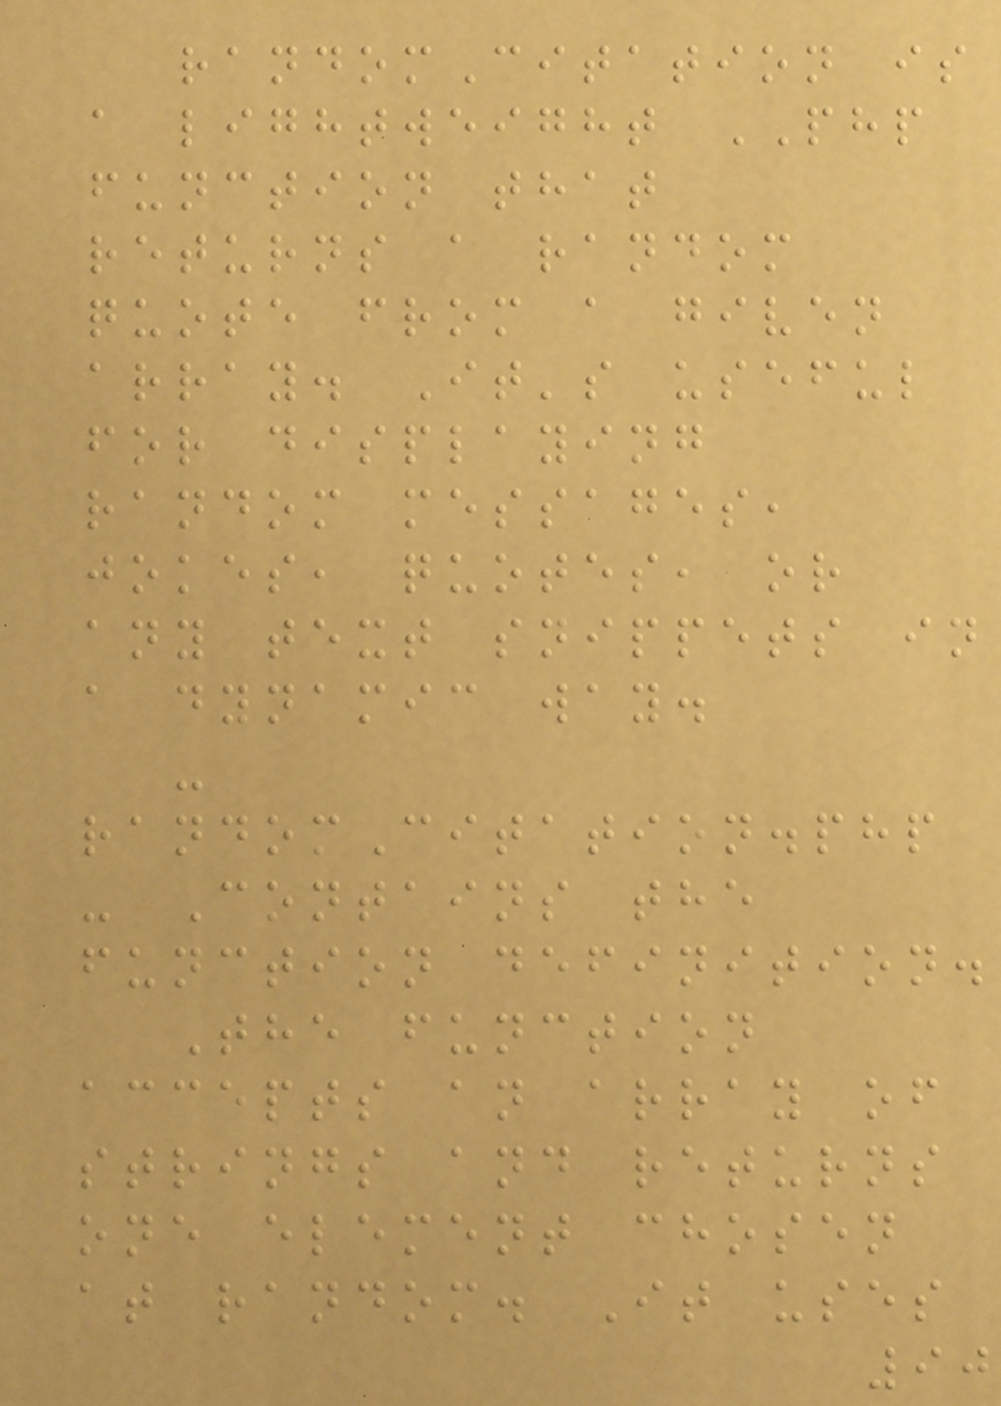randomCitation is
a lightweight PHP
function that
returns a random
quote from a given
array. It's useful
for displaying
random messages,
jokes, quotes, or
any text snippets in
a dynamic way.
-
randomCitation.php
- Contains the
function definition.
The function
accepts an array of
strings and returns
one element chosen
at random. It uses
90
